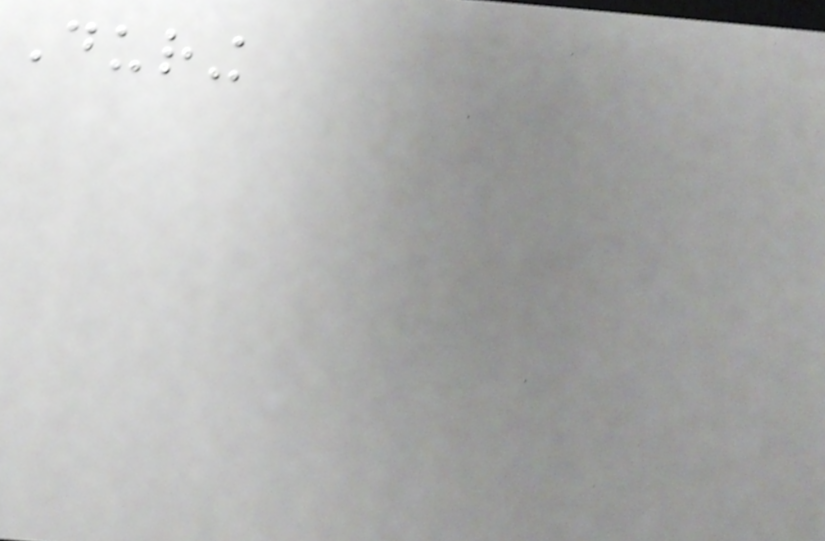During
